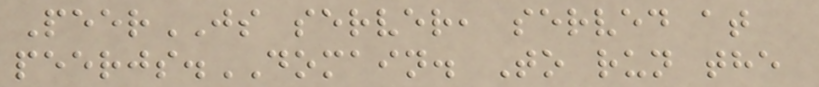PeerJS server, served at
peerjs.DOMAIN. To run the
